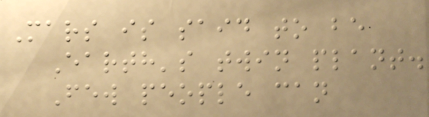Mars is said to be
Earth's twin plant.
Few people can
